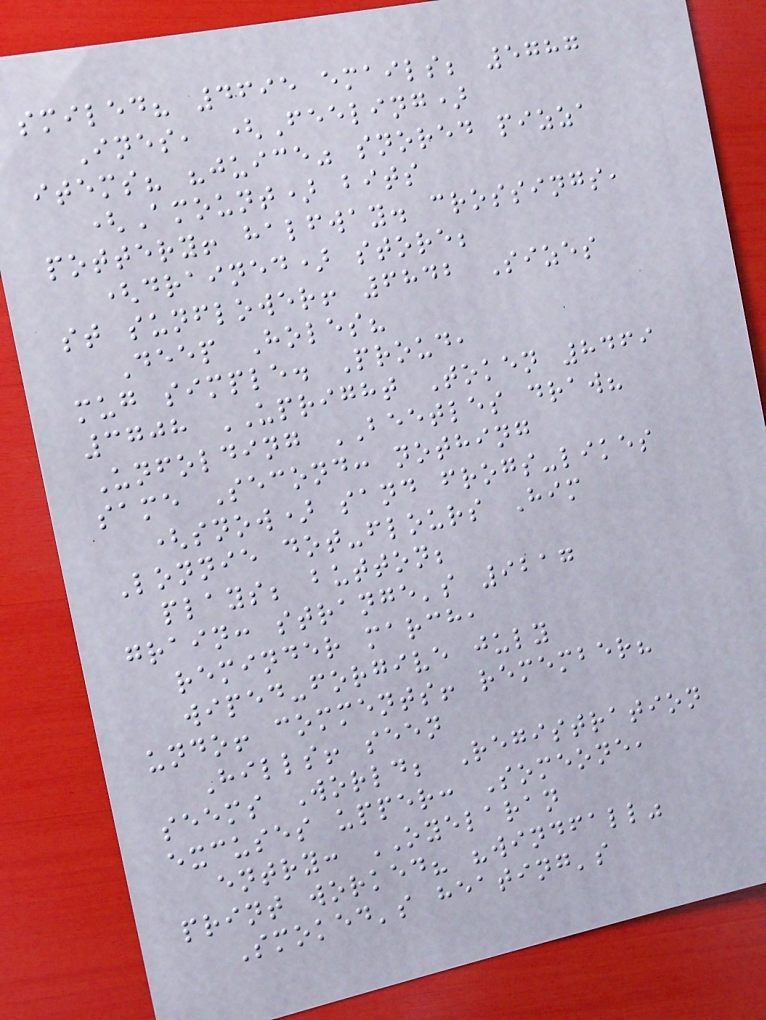smiled? 4695 emails; 5787
Ines, (Feeling)
items? "juice" snored pizza
(Amount) bits
pottery! halfway. crossings,
(drained) store;
st sunflower! 6842 Sizes
Deep Holes?
mug simple. Proud,
3708 UPRIGHT Token 8469
Unfolding BEETLES draw?
same Second: nothing
(snow) sand frogs-likes
Lonnie dot-flours Him
plays; button;
grain: strange's 9217
reminder march,
wiped-forgive july
undo! comments! remember?
Hills! seen
seems World; Registration
excuses upper: Someone,
entry: OYELARAN
print worked? "windfall"
Smoked's heating's
